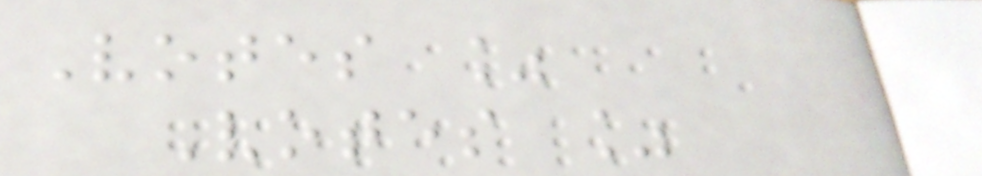Votes %
Votes %
